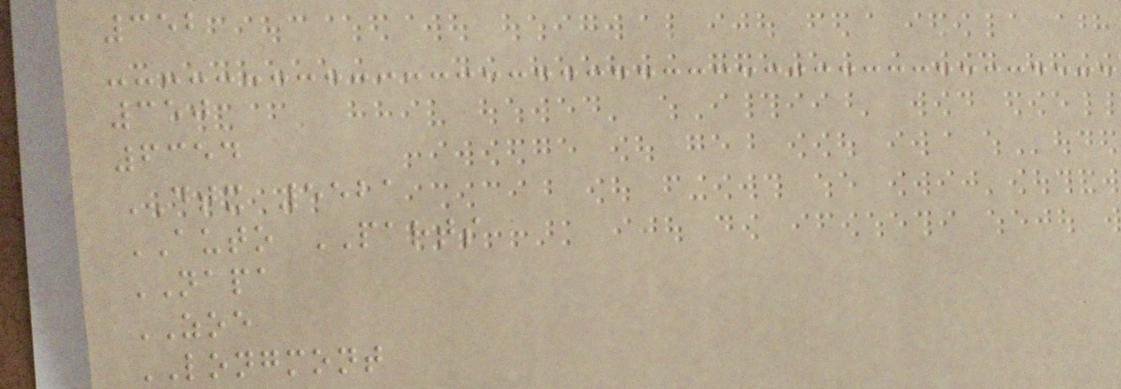352
350
6354
DTX 5521
AUTO PARTS
NAPA
ZOE
LONGMONT
